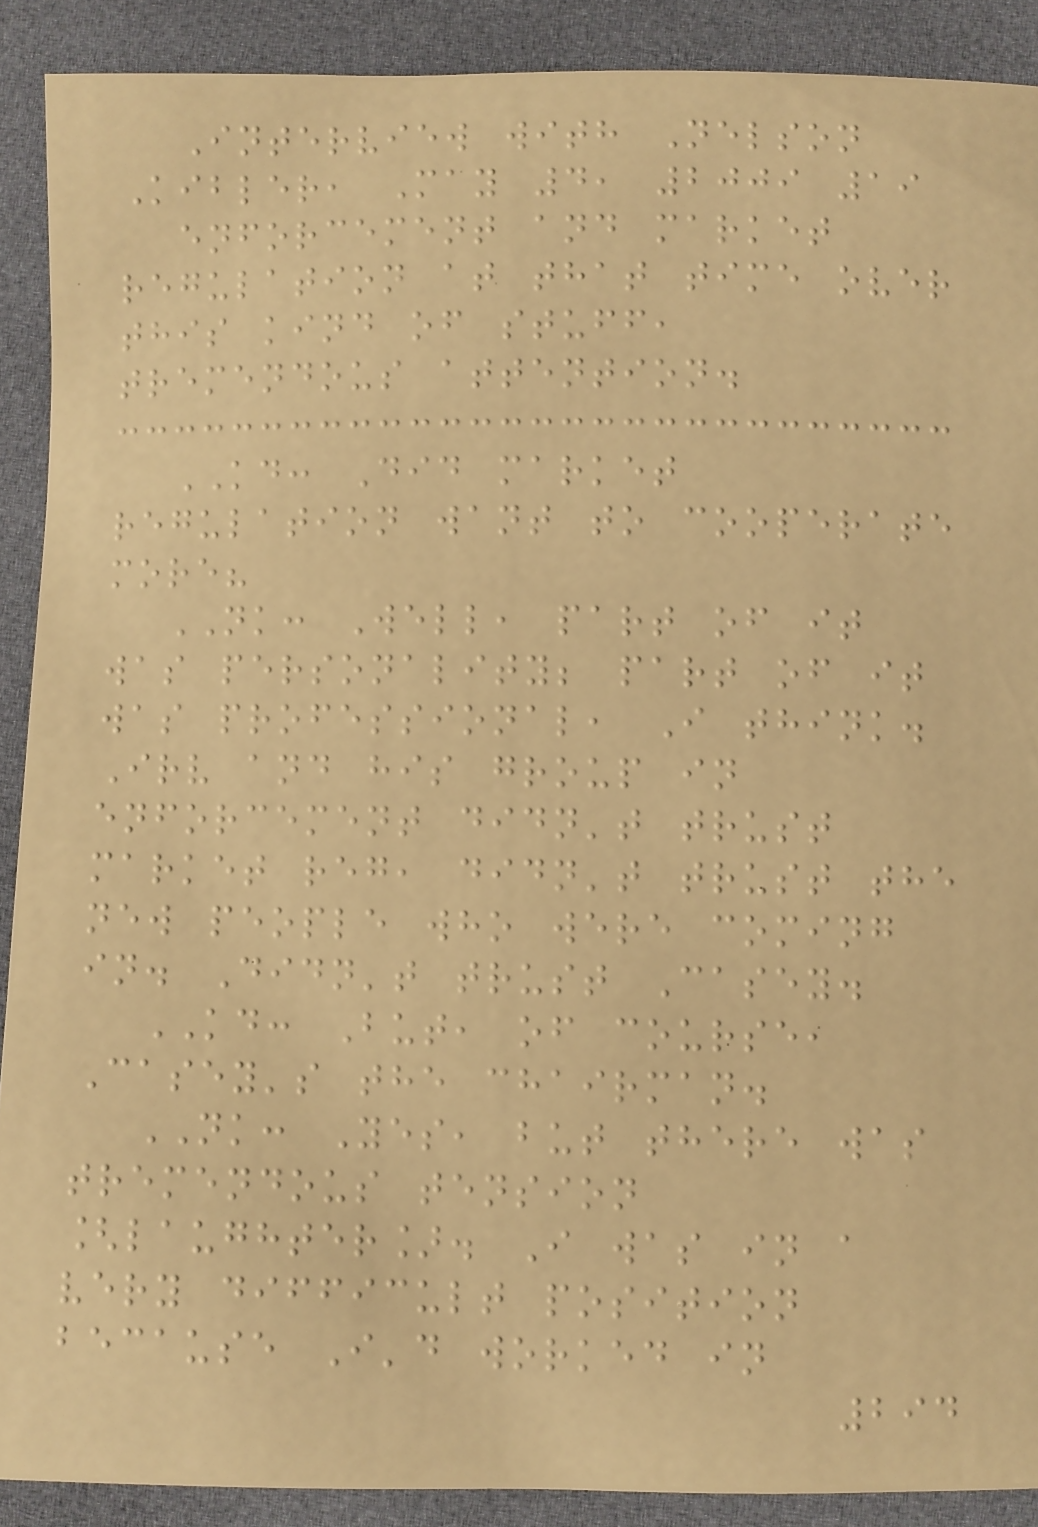Interview with Nelson
Kibler, May 4, 2009 19
enforcement and market
regulation at that time over
this kind of stuff,
tremendous attention.
KD: Did market
regulation want to cooperate
more?
NK: Well, part of it
was personality; part of it
was professional, I think.
Irv and his group in
enforcement didn't trust
market reg, didn't trust the
new people who were coming
in. Didn't trust Casey.
KD: But, of course,
Casey's the chairman.
NK: Yes, but there was
tremendous tension
[laughter]. I was in a
very difficult position
because I'd worked in
294
